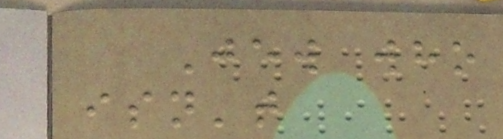Jew who
isn't
